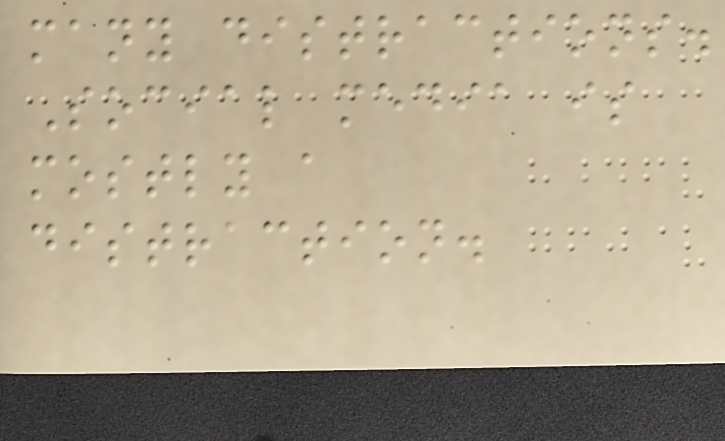many distractions.
Social media is
mostly a
distraction.
